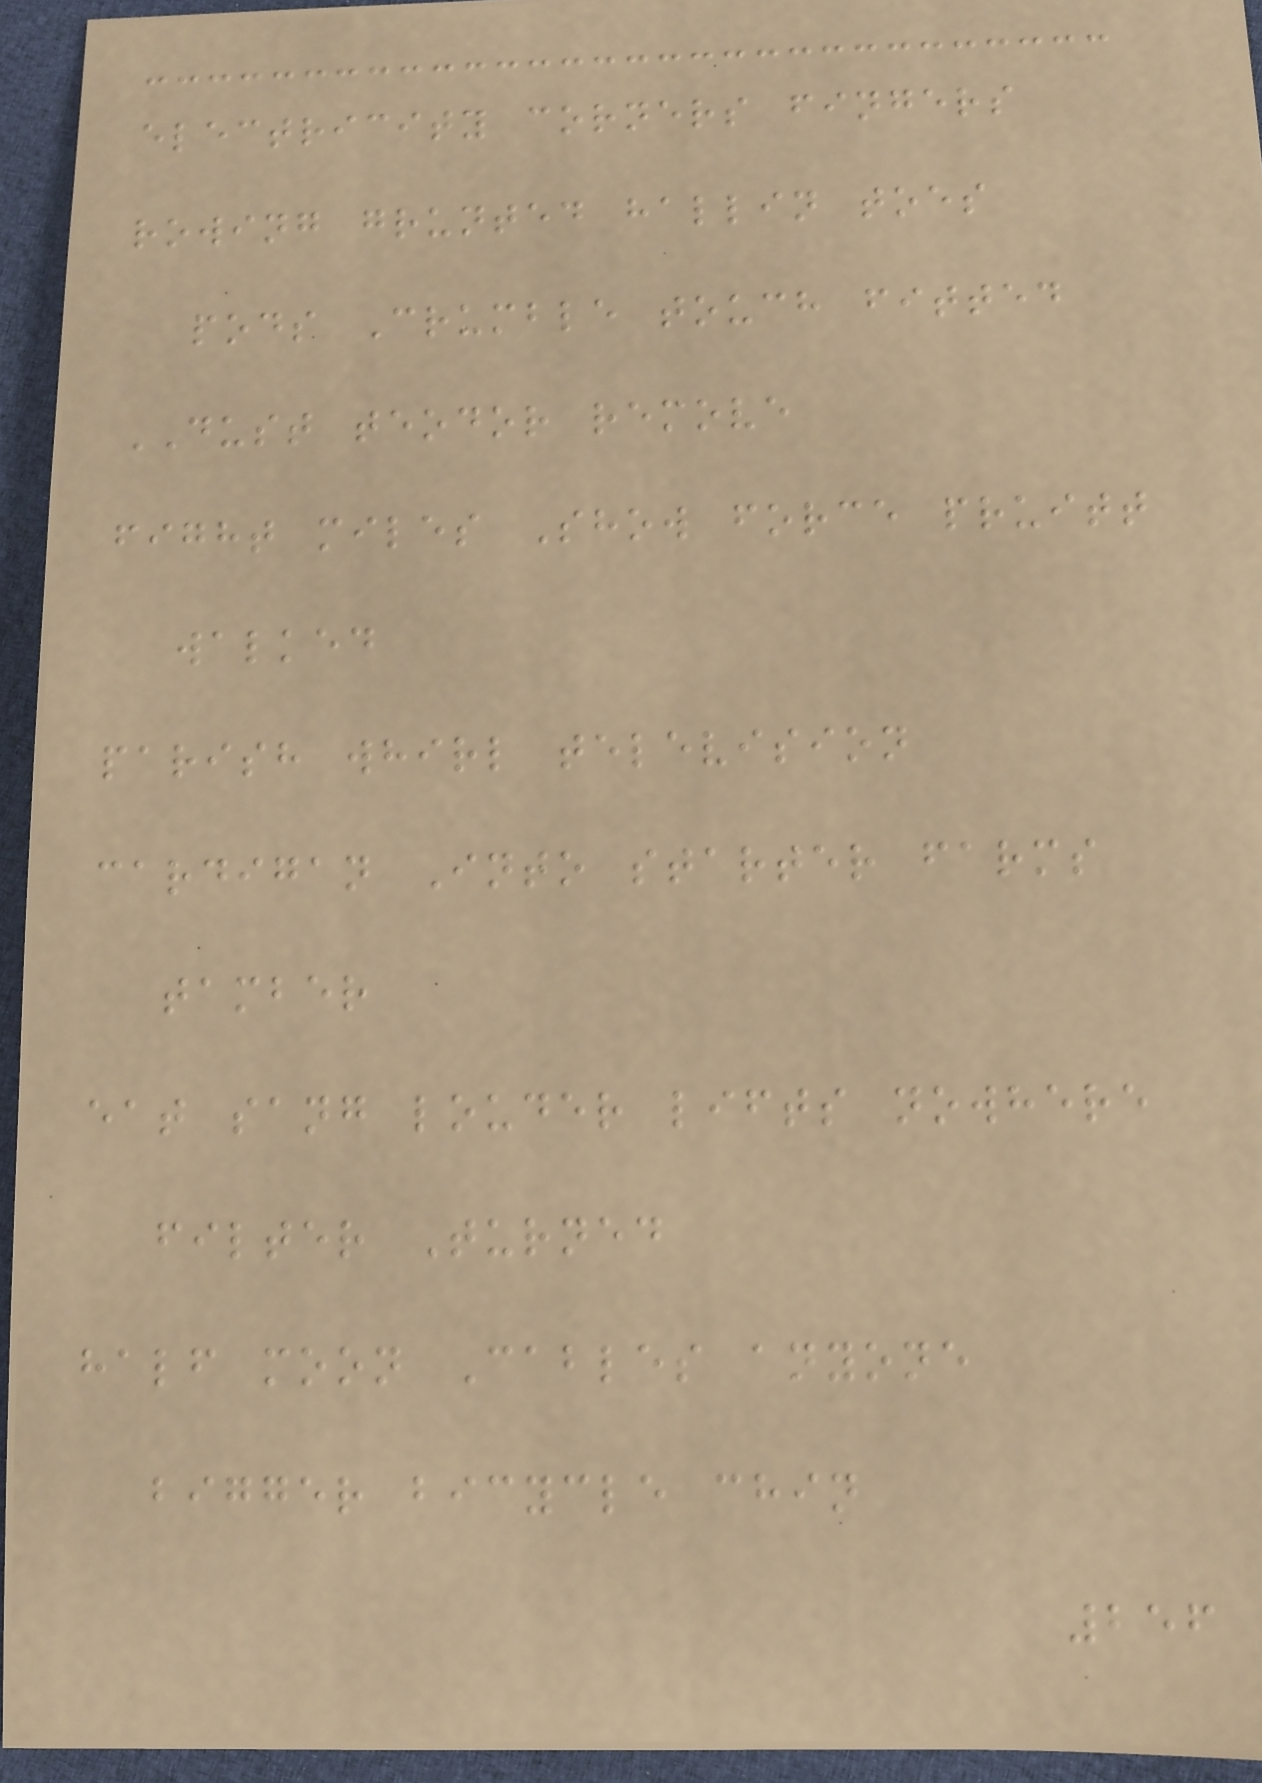electricity corners fingers
rowing grunted hallin toes
pods Crumble touch fitted
DUST teodor remove
fight miles Show force pruitt
walked
parish whirl television
cardigan Into starter farms
tamber
eat sang louder lifts nowhere
filter Turned
half moon Cables anyone
bigger bicycle chin
256
